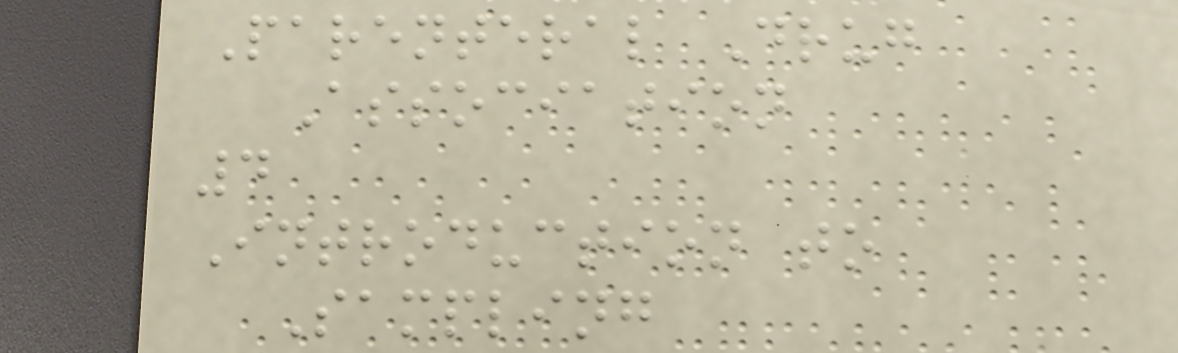Parenteral Drug
Association
4
Introduction to
Sampling
